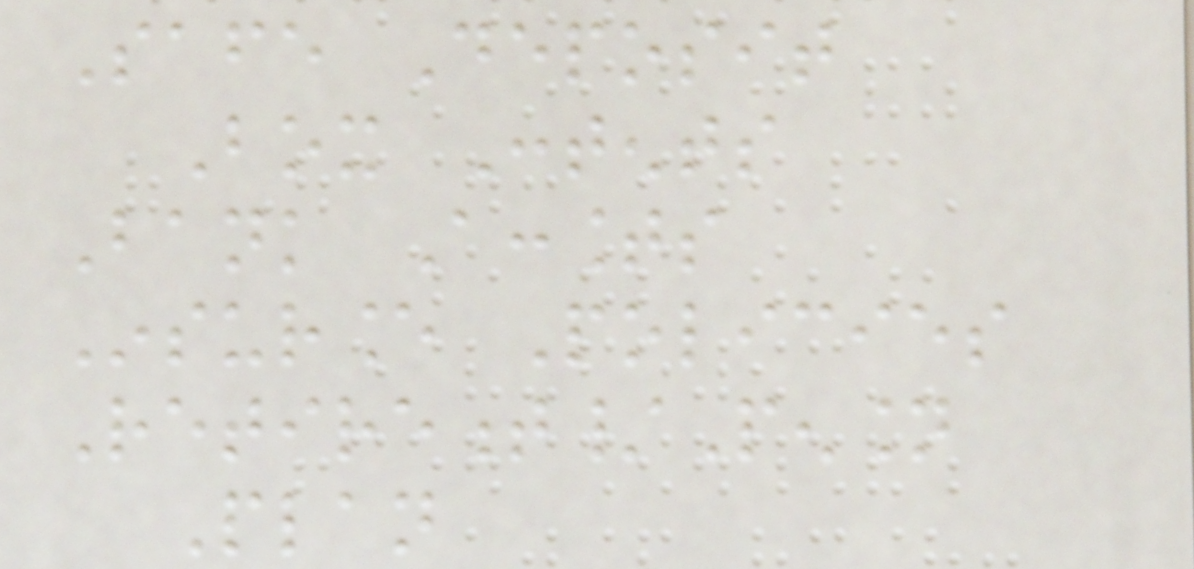Safe Deposit
Box Contents
Bank Accounts
Insurance Policies
Retirement/Pension
Plan
